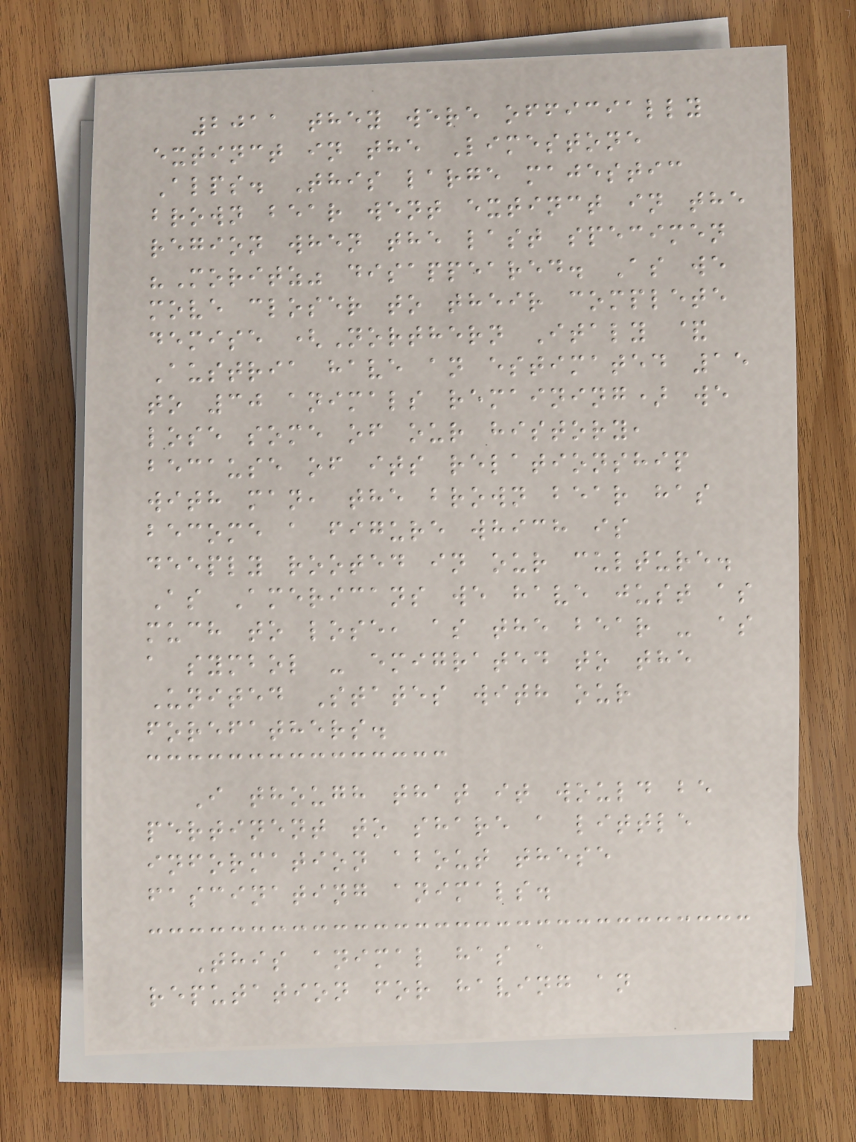2011 they were officially
extinct in the Limestone
Alps. This large majestic
brown bear went extinct in the
region when the last specimen
"Moritz" disappeared. As we
move closer to their complete
demise (Northern Italy &
Austria have an estimated 15
to 30 animals remaining) we
lose some of our history,
because of its relationship
with man, the brown bear has
become a figure which is
deeply rooted in our culture.
As Americans we have just as
much to lose, as the bear - as
a symbol - emigrated to the
United States with our
forefathers.
I though that it would be
pertinent to share a little
information about these
fascinating animals.
This animal has a
reputation for having an
